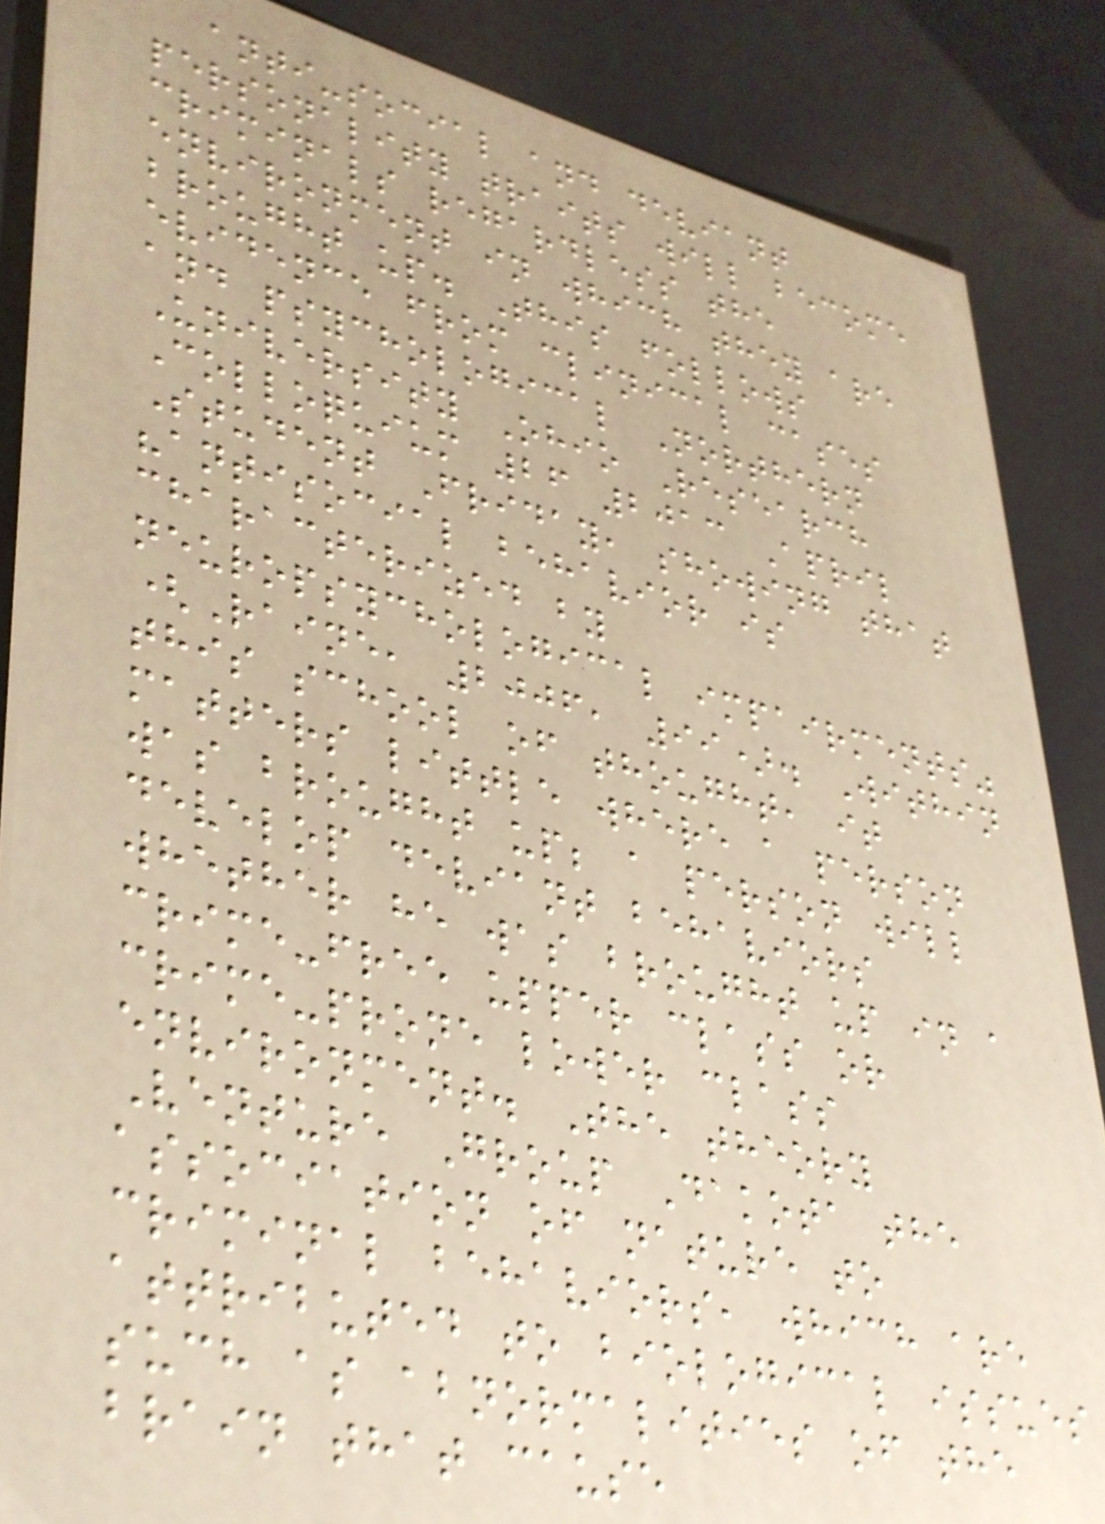anti-social and deviant
personality traits will become
criminals regardless the
environment in which they are
brought up. This follows
evidence from clinical cases
and psychological Northern
University Ohio Research
Colloquium 26 2013 April
Student Friday, showing that
"antisocial behavior is
characterized by
neuropsychological impairments"
(Raine, 2006, 99). Within
this school of thought, it
matters little where a person
was brought up; a person will
develop deviant behaviors
whether he was brought up in a
crime-free upper class or
crime-prone lower class
environment. The theory
Venture Group Dakota the
association of nature to
criminal behaviors, which are
attributed to biological issues
such as abnormalities of the
brain that cause
